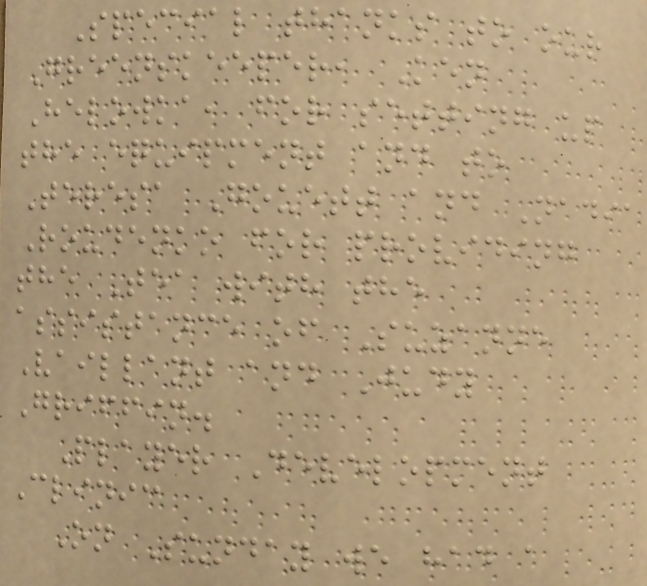Special thanks to our
Greenskeeper, Ken
Helowka, for setting up
the equipment and to
Teresa Gouett and Nadia
Roudenko for providing
the Tea with the
assistance of Suzanne
Vaillant and Judy
Griffin.
Player Development
Clinic
On Sunday we had a
